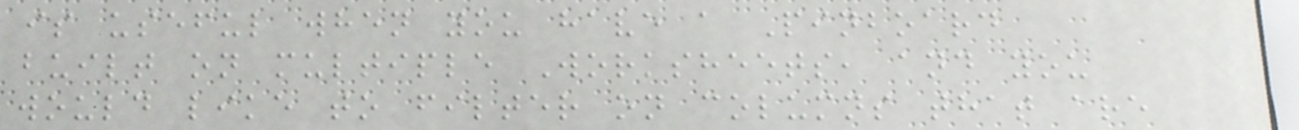is useful when you have a Pinboard
built on multiple Worksheets, and you
would like to filter on columns that are
